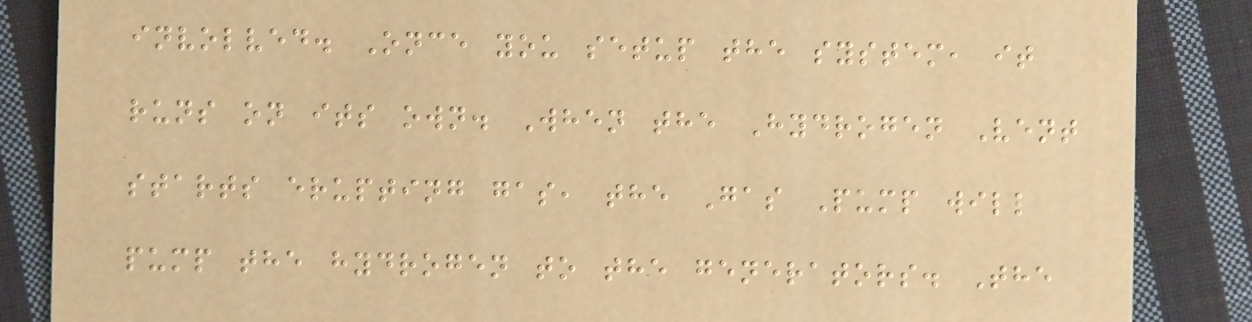involved. Once you setup the system, it
runs on its own. When the Hydrogen Vent
starts erupting gas, the Gas Pump will
pump the hydrogen to the generators. The
